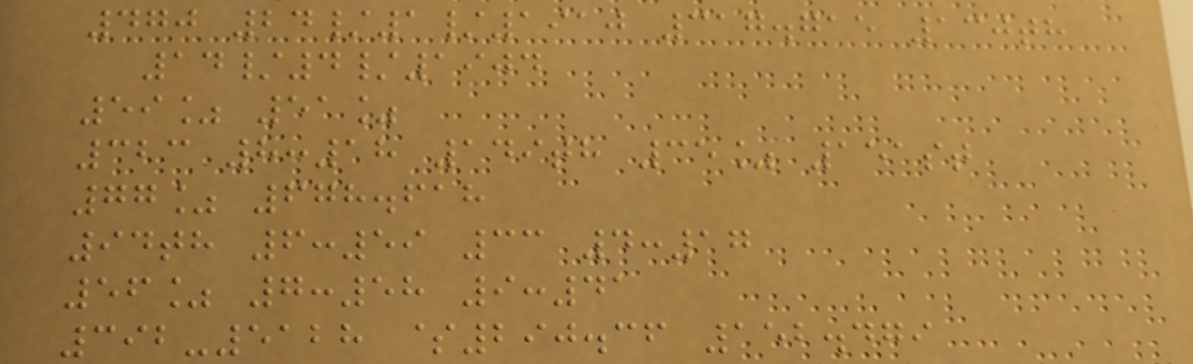470 24/1/1910 317.715 130th
14/4/1904
59% 51%
323 8:18 149th 35% 151st
77% 678.618
94th 6:59 33 4:17
56% 7:58 9:41
392-5128 $290.36 152.479
